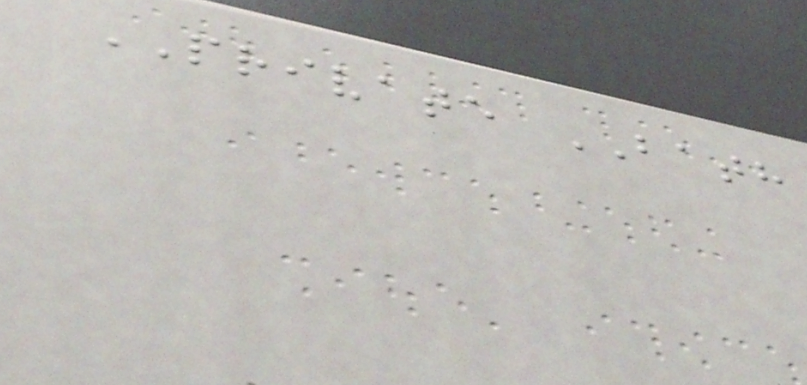PRIVATE BATH
